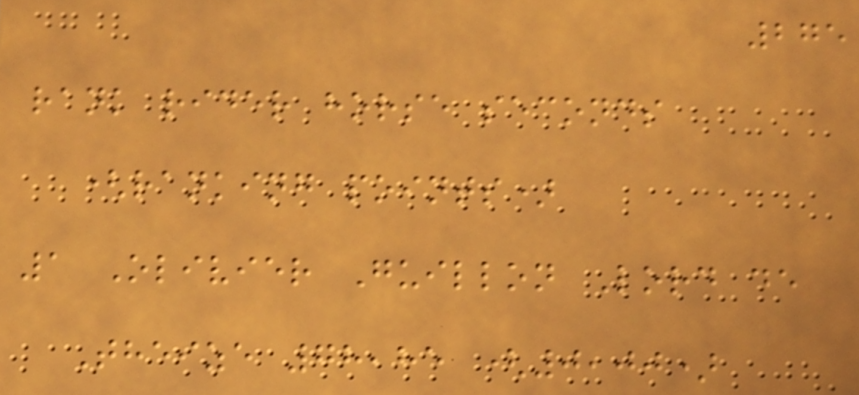275
rank rider horse seconds
(ranking points)
1 Olivier Guillon Lord de
Theize 78,85 (0,00)
